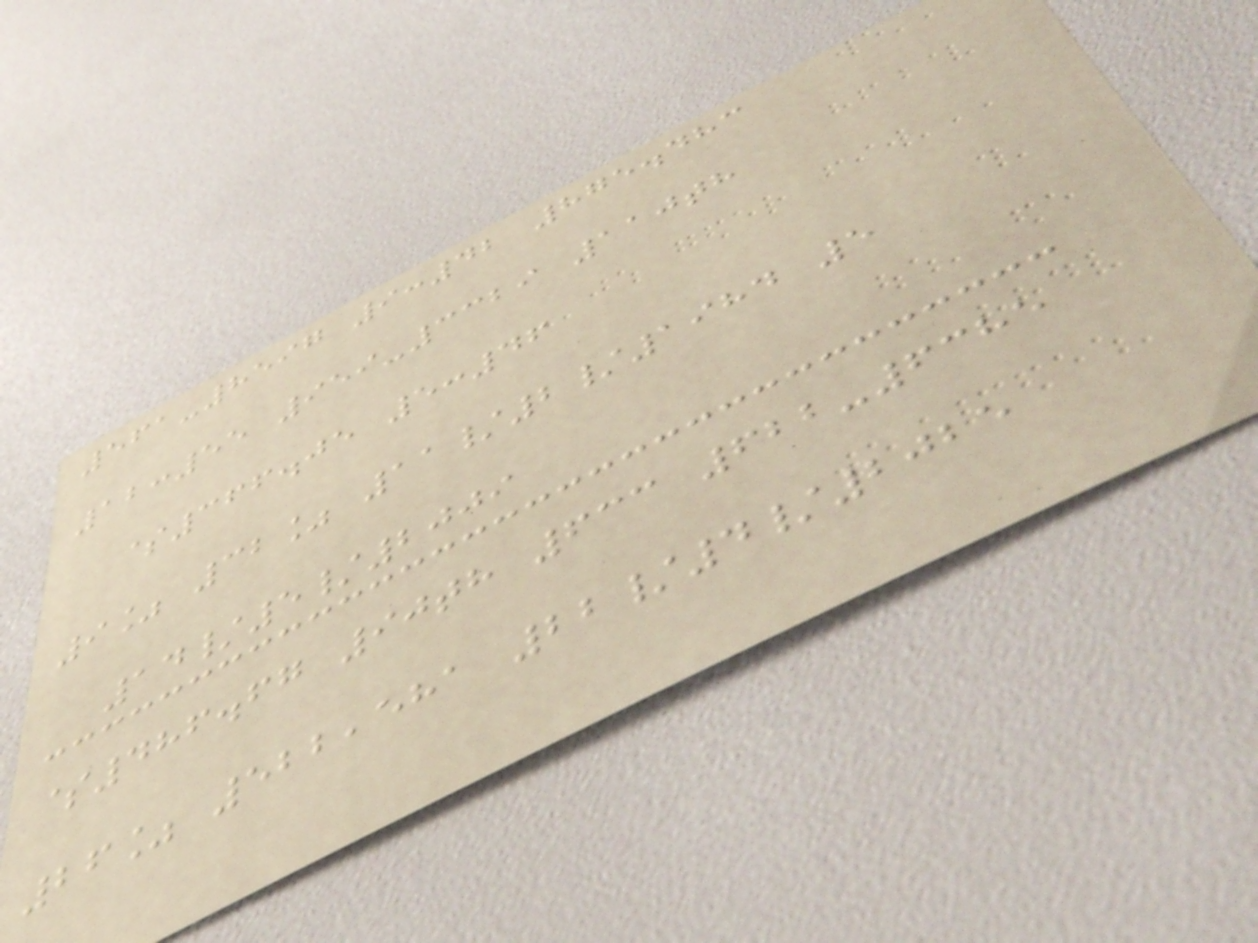561-8597 9:42 875.483
12:55 959-3329 110th
$366.05 5:46
9% 32% 11/2/1984 5
14/5/2009
$486.67 90th 633 622-6385
26% 522,581 22/4/2025
